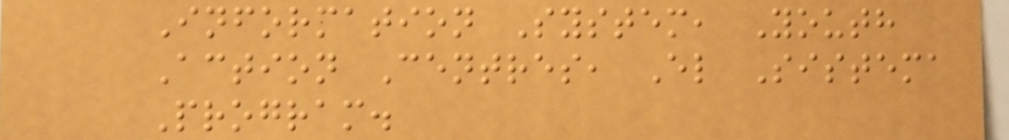Information System, Youth
Action Centres, El Sistema
Program.
